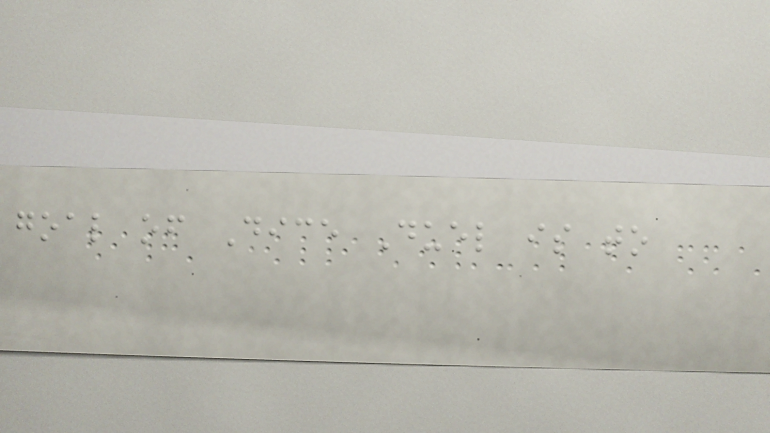goal of Dice Duel is to
